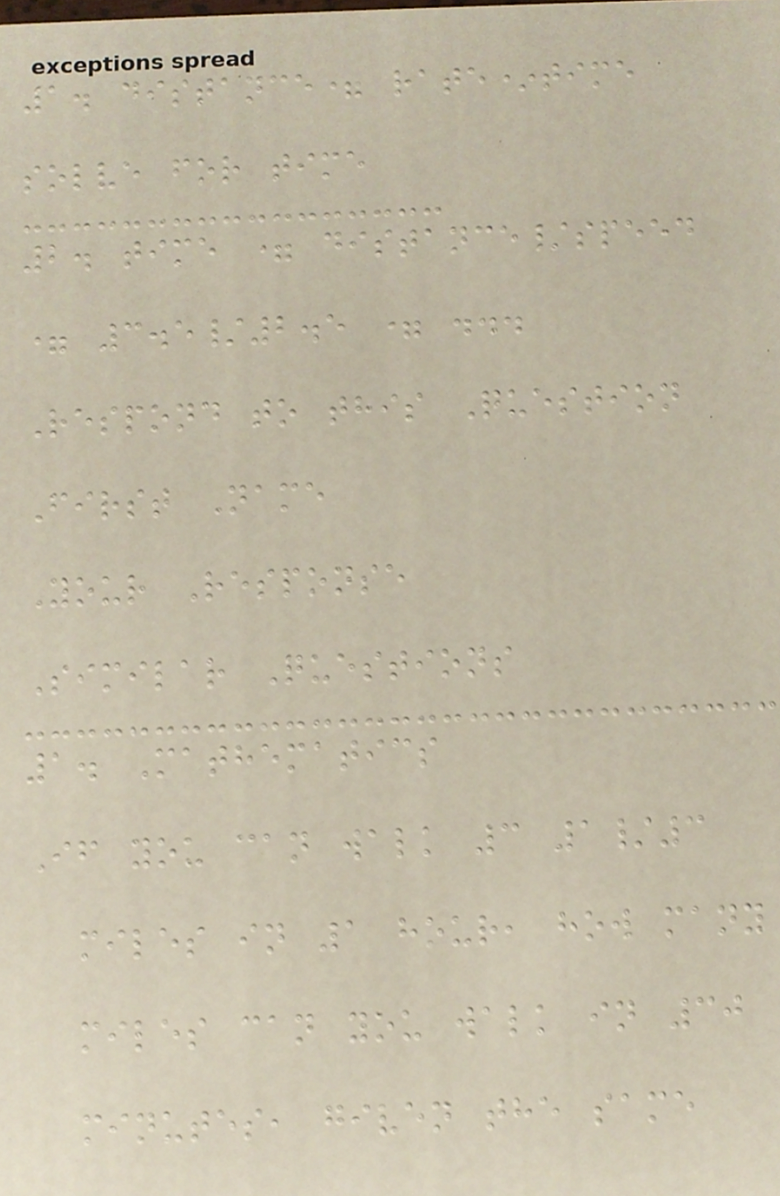1. distance= rate*time
solve for time
2. time = distance/speed
= 3.5/2.5 = ...
Respond to this Question
First Name
Your Response
Similar Questions
1. Mathematics
If you can walk 3 1/3
miles in 1 hour, how many
miles can you walk in 30
minutes, given the same
